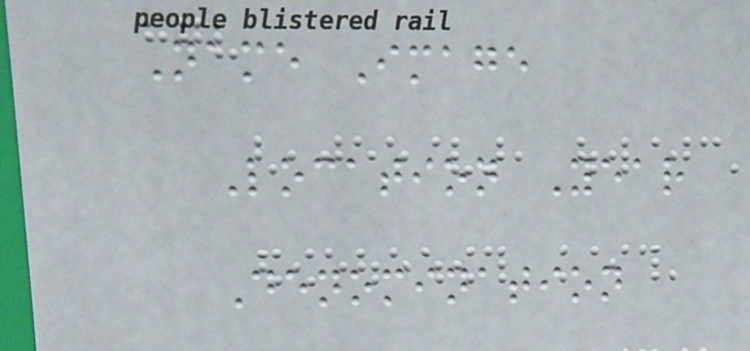Name Image
Location Year
Denomination
